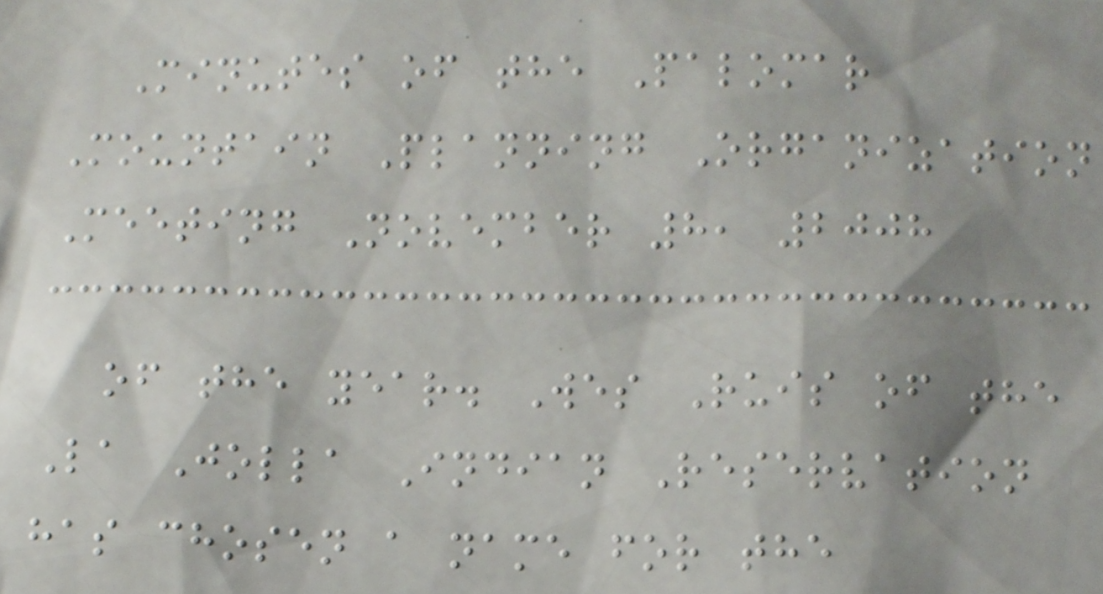Minutes of the Palomar
Mountain Planning Organization
Meeting November 8, 2008
of the year. Wes Ruis of the
La Jolla Indian Reservation
has chosen a name for the
